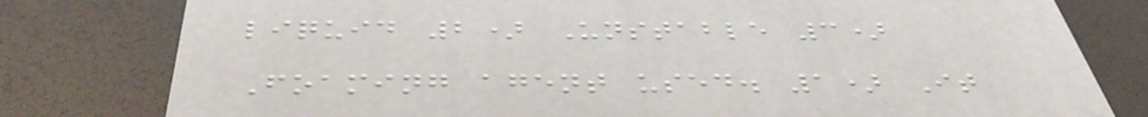liquid 2) Unstable 3)
Foaming agent used. 1) It
